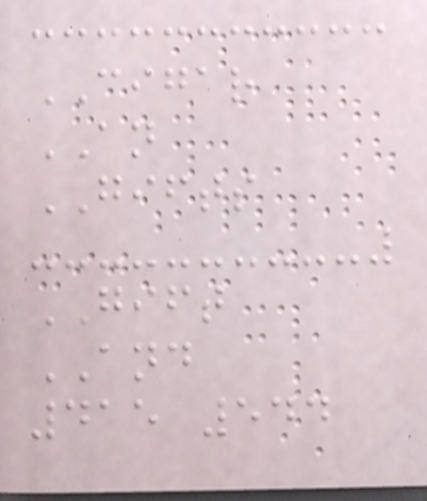CIGAR
AN
GIFTS
GIFT
AND
415 544
